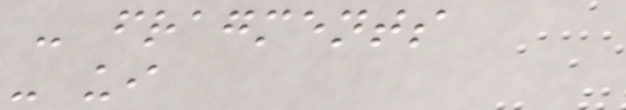- fragments
- ui
